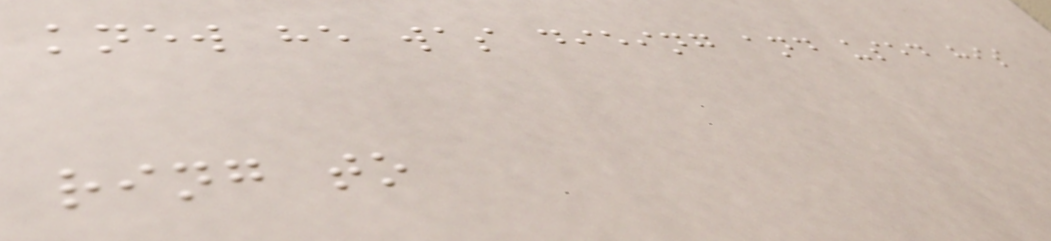knew he was dieing and used his
ring to
